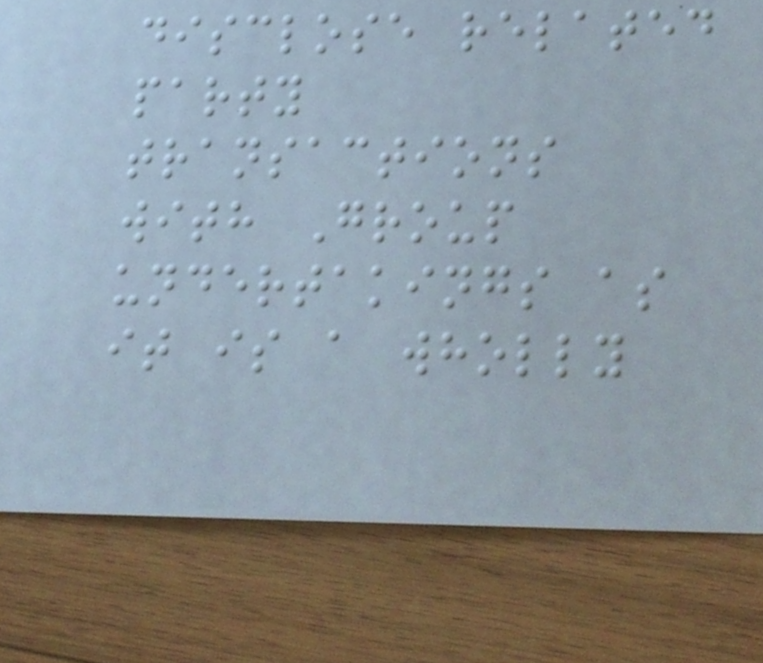disclose related
party
transactions
with Group
undertakings as
it is a wholly
